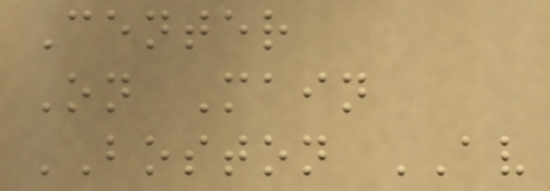Center
On Main
BOSTON AV
